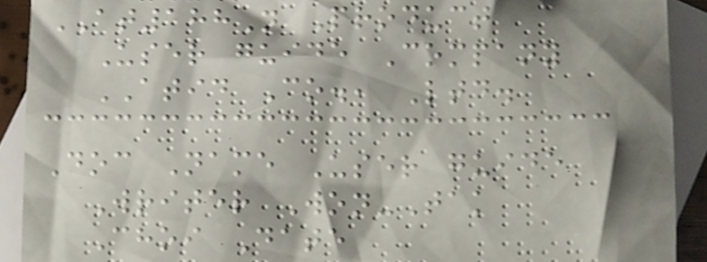AT188N Product
User guide Company
ATID Co., Ltd.
Doc Name User guide
Writer Won-Tak
Choi Date
